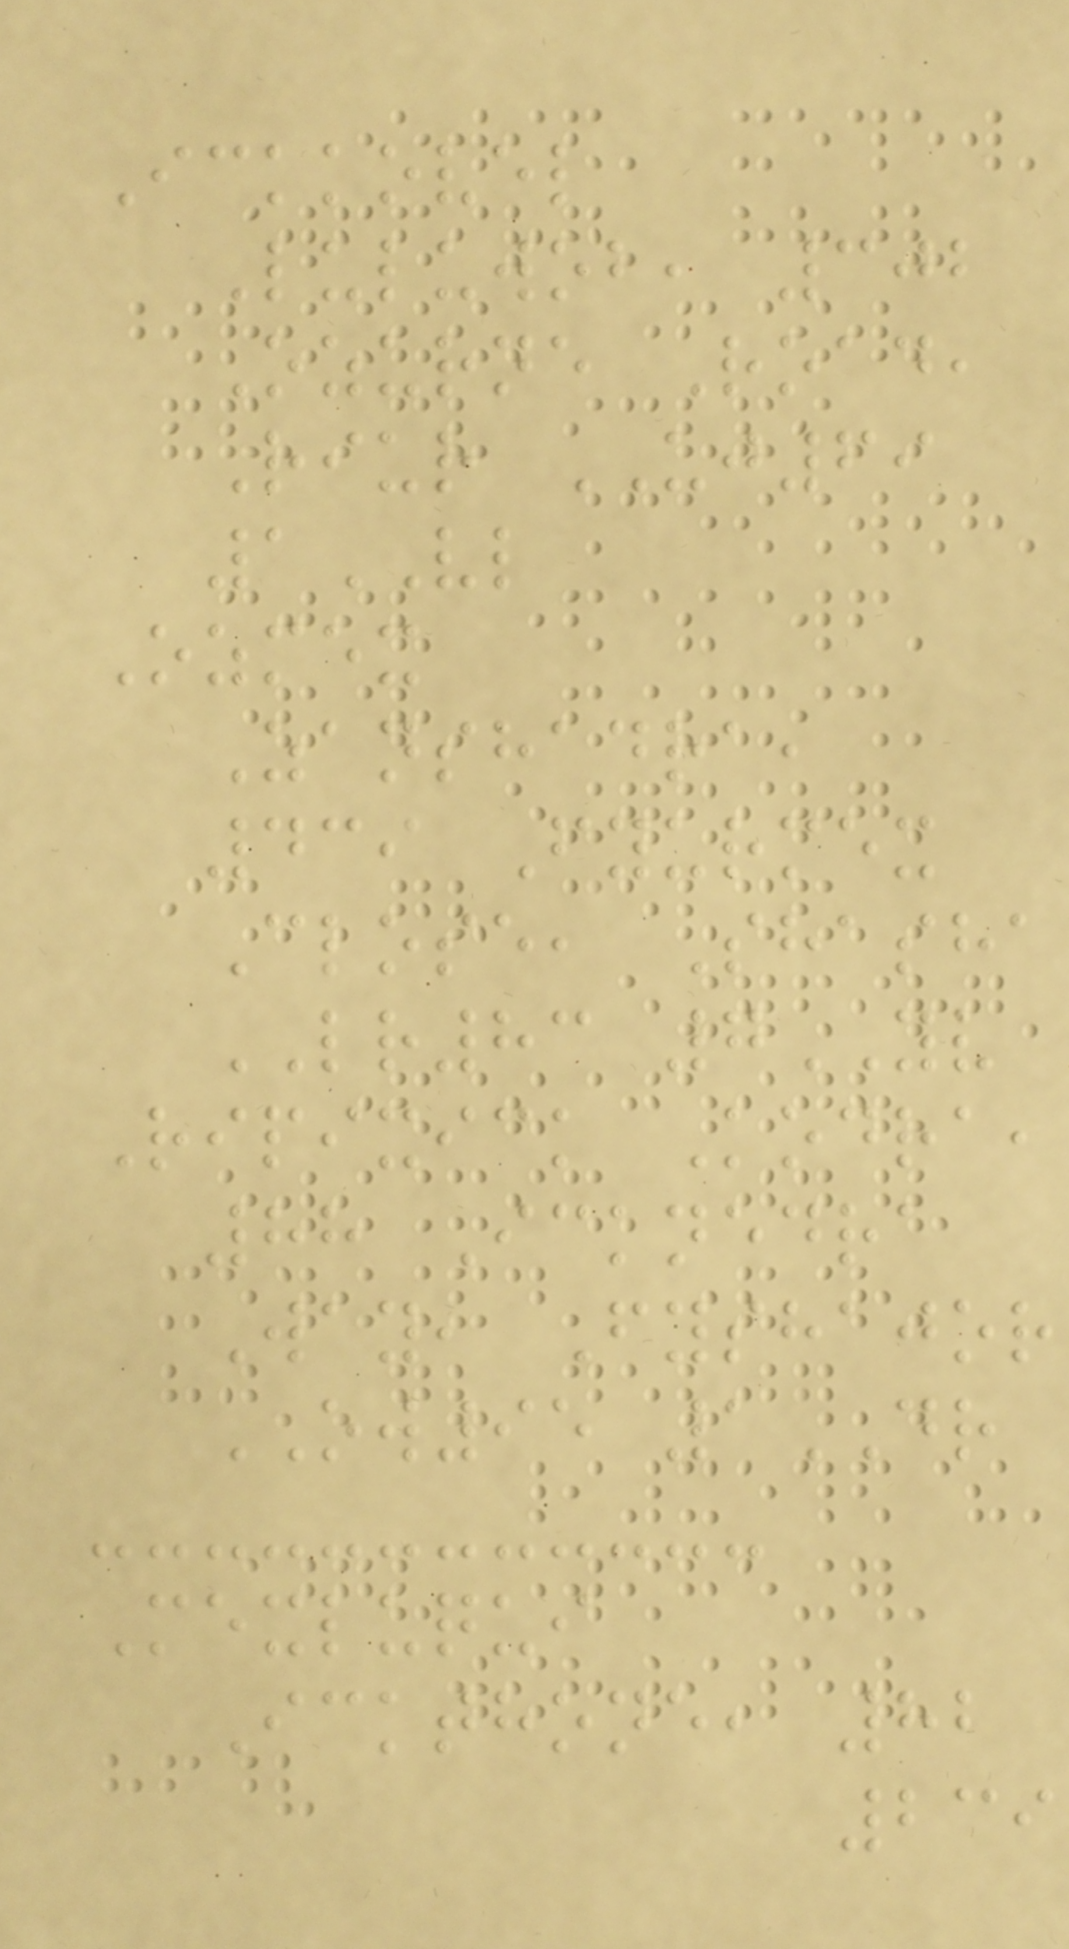Ickkovel
Luluwob, 302
Ozurne Road,
Riur UJ69
1VL
Ozmex
Zanshadra,
439 Fyurmex
Close, Shasha
LR83 7YV
Ripixick Kodra,
88 Icknedra
Way, Fyshajor
OW95 1DR
Mexluqui
Ickthone, 82
239
